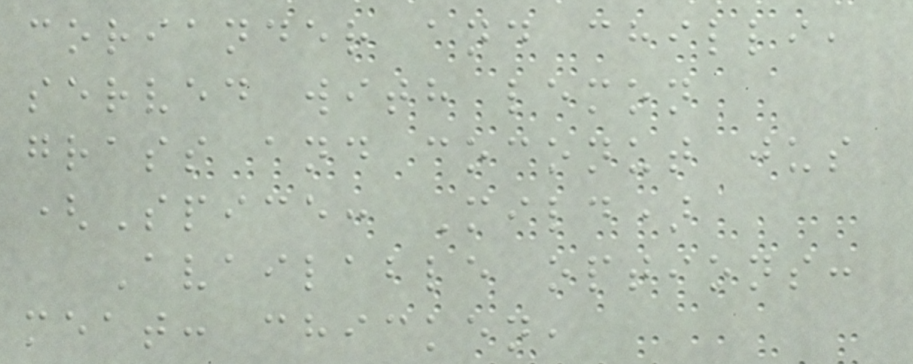coriander and chilli,
served with lemon
grass and coconut jus
(Spice: Mild)
Available options:
meat: chicken,
